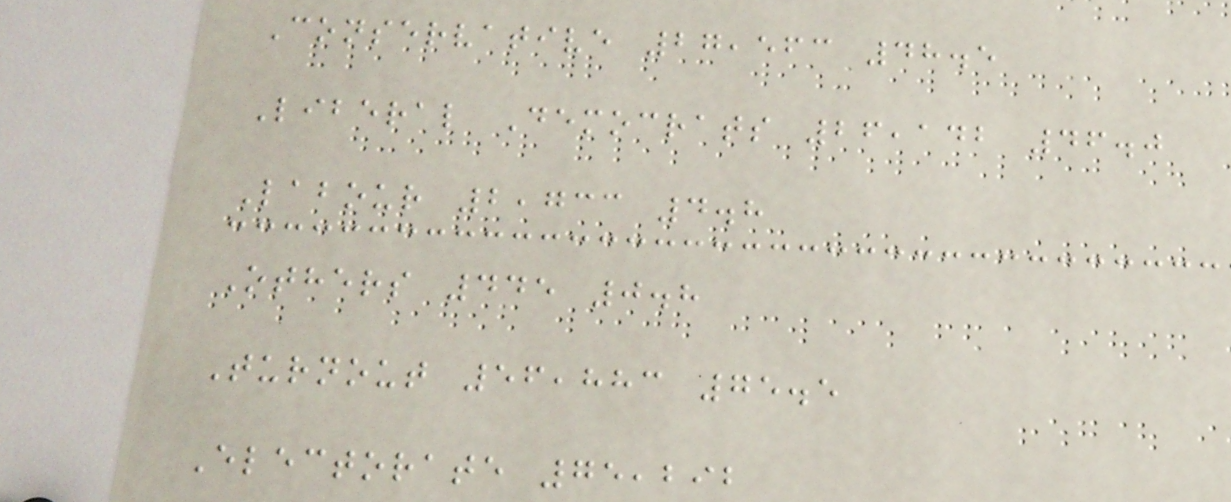Conservative 27,563 48.5
Liberal Democrats 26,142 46.0
Labour 2,733 4.8
Others 445 0.8
Turnout 56,883 75.5
Electorate 75,292
